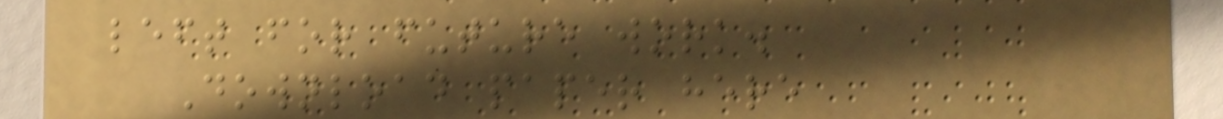left for future work.
Download paper here
